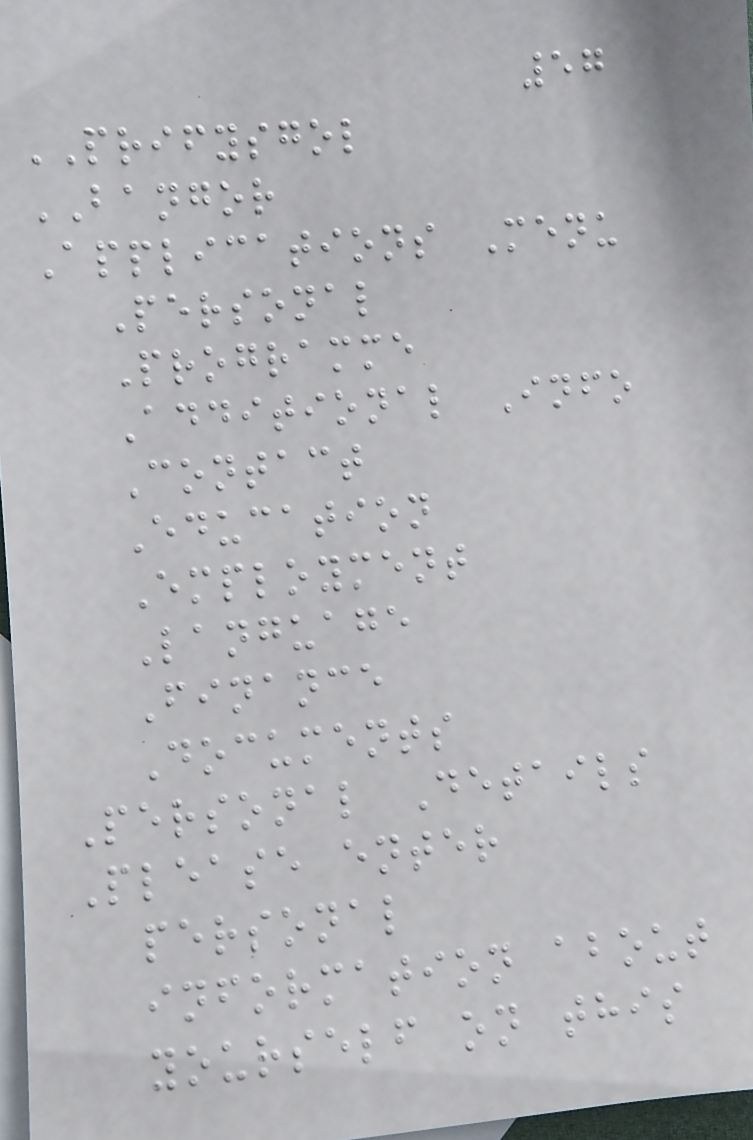57
PRIFYSGOL
BANGOR
Applications Menu
Personal
Programme
Additional Info
Contact
Education
Employment
Language
Finance
Documents
Personal Details
Please enter
personal
information about
yourself on this
